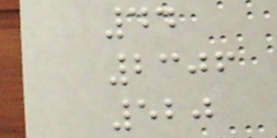44
2306
520
